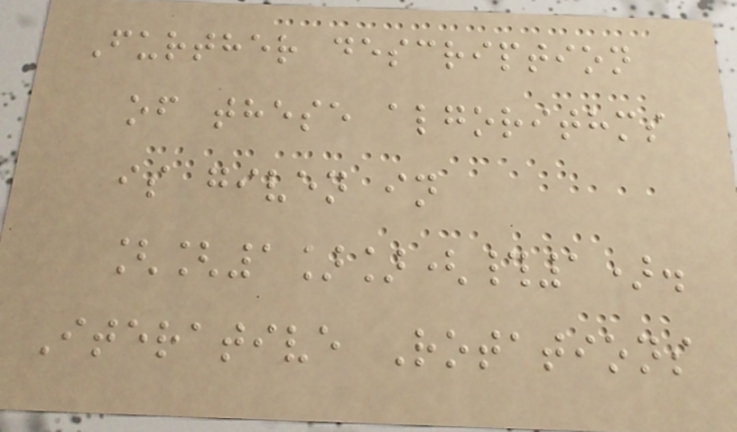Further description
of these algorithms
is given in
[[1]](#1).
Iterative Rotations
